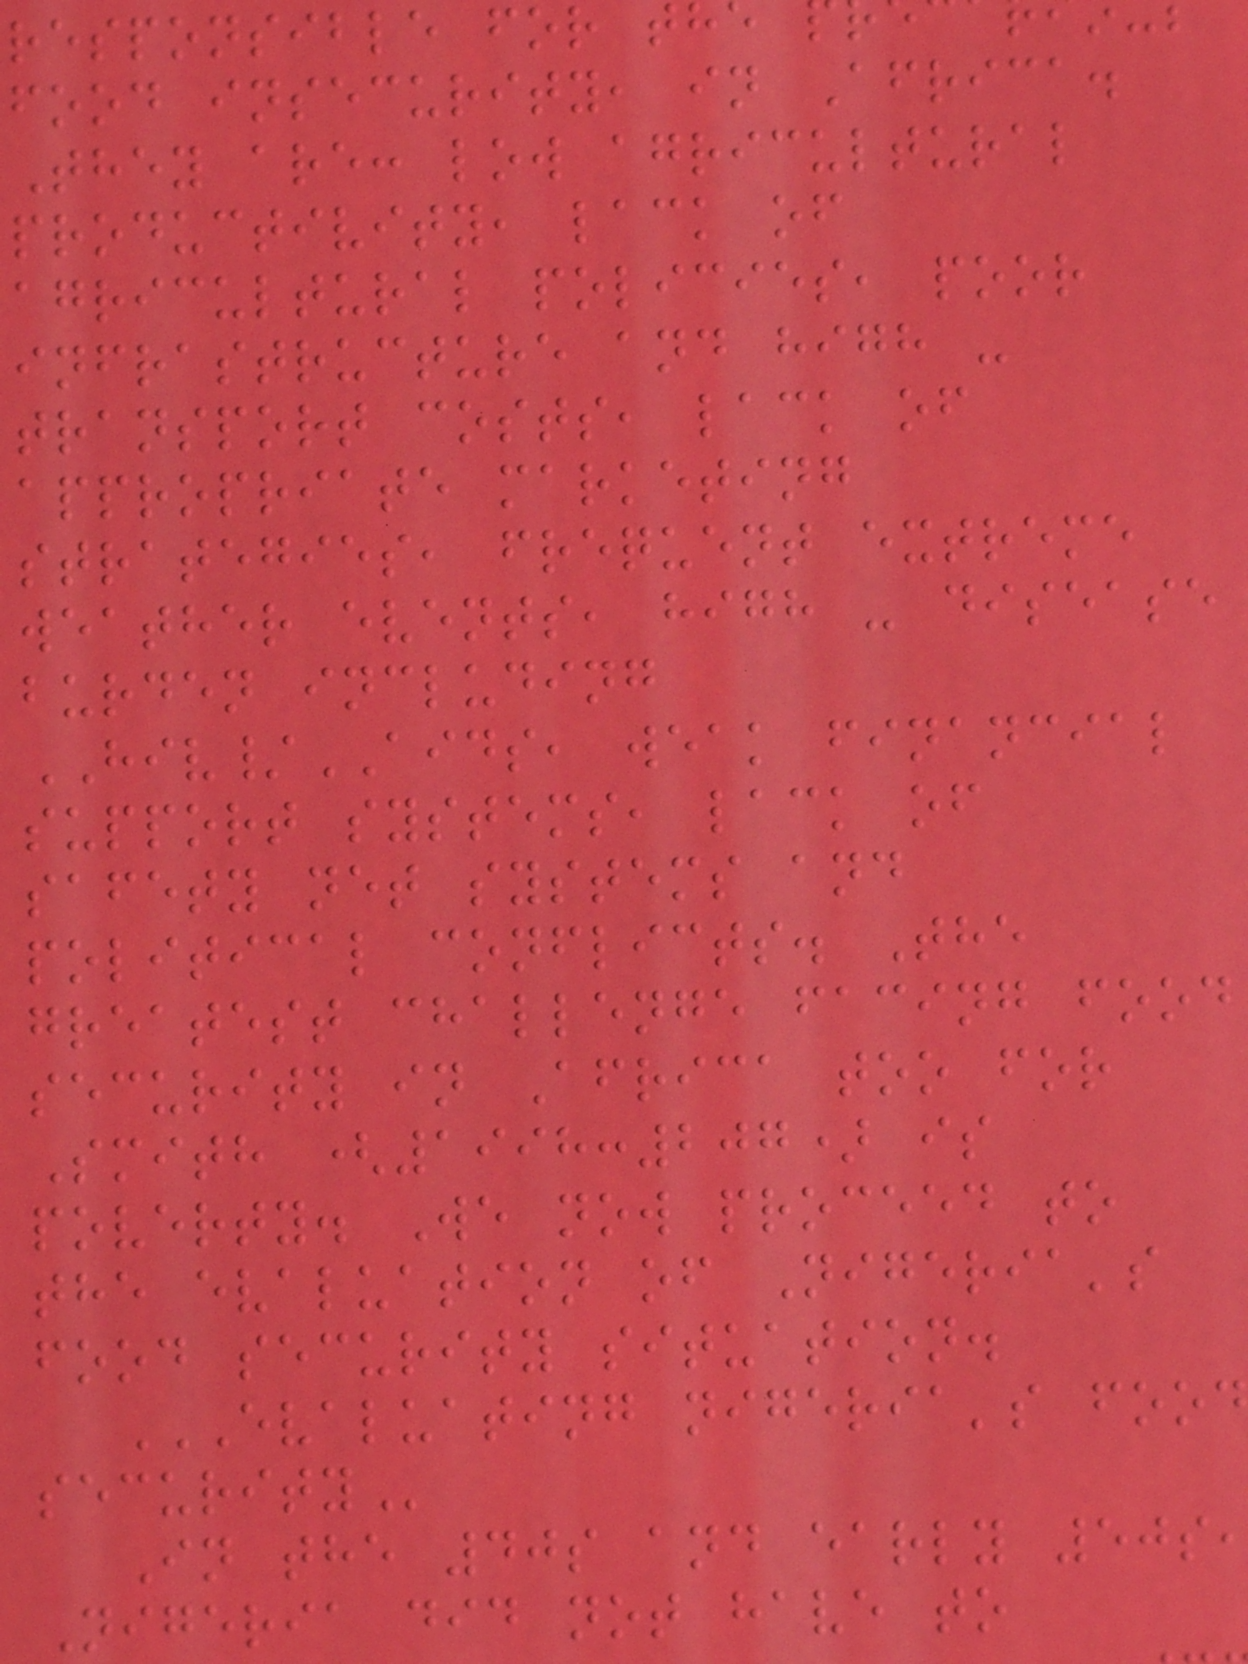responsible for t
food insecurity, in Africa.
They are: low agricultural
productivity, lack of
agricultural policies, poor
infrastructure and high -
transport costs, lack of
appropriate marketing
strategies, frequent extreme
weather events, high - disease
burden including
HIV/AIDS, weak financial
support systems, lack of
safety net systems and
political conflicts. The
greatest challenge facing food
security in Africa too for
Smith (1998:207) is
poverty. We now proceed to
the evaluation of Nigeria's
food security situation.
EVALUATING NIGERIA'S FOOD
In the 40s and early 50s
Nigeria did not have to
